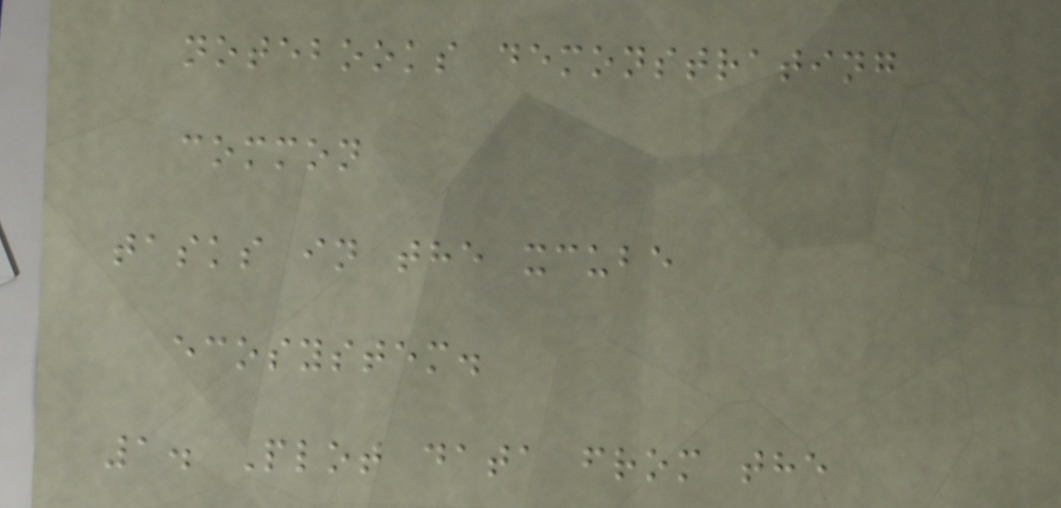notebooks demonstrating
common
tasks in the xcube
ecosystem.
1. Plot data from the
